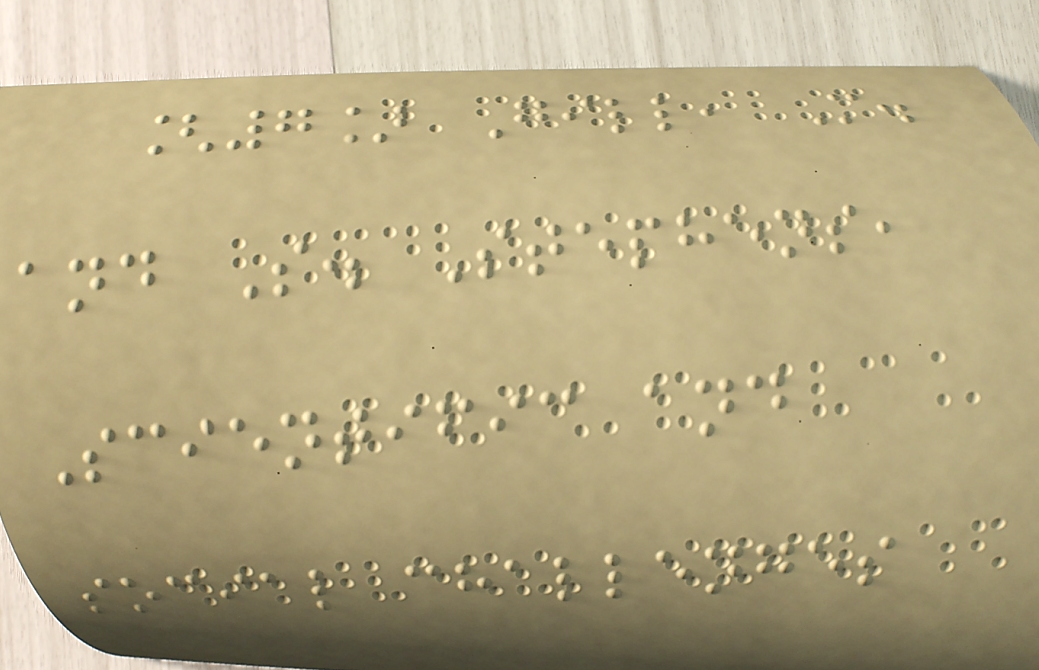[7] Gill, M.
and S. Stephens,
Scientific and
social challenges
